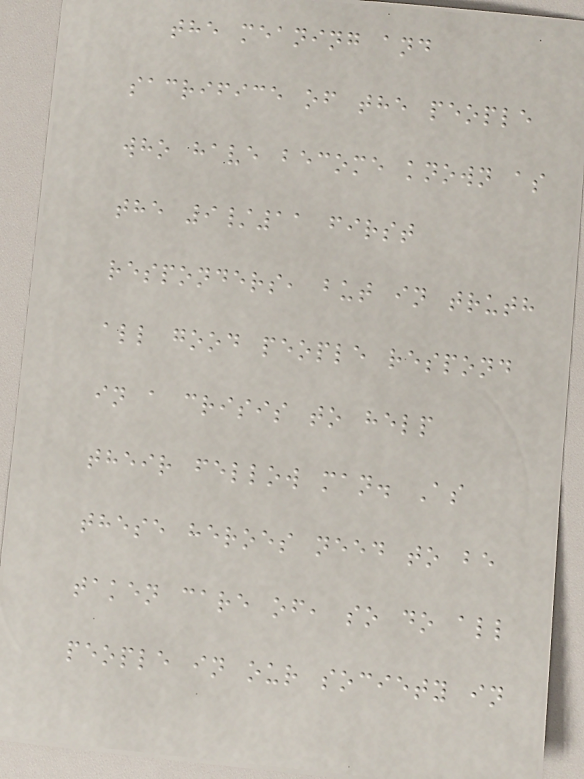the meaning and
sacrifice of the people
who have become known as
the 9/11 first
responders, but in truth
all good people respond
in a crisis to help
their fellow man. As
these heroes need to be
taken care of, so do all
people in our society in
